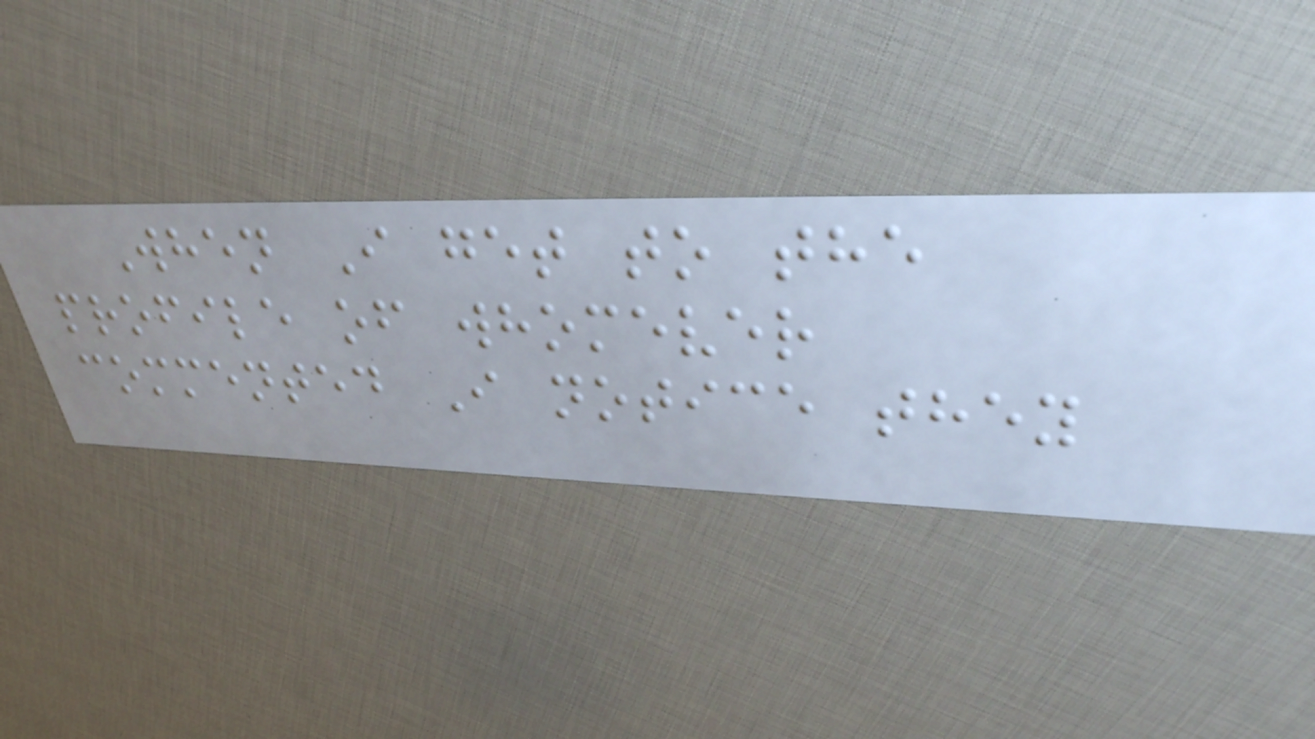When I get to the
profile of whomever
commented I notice they
